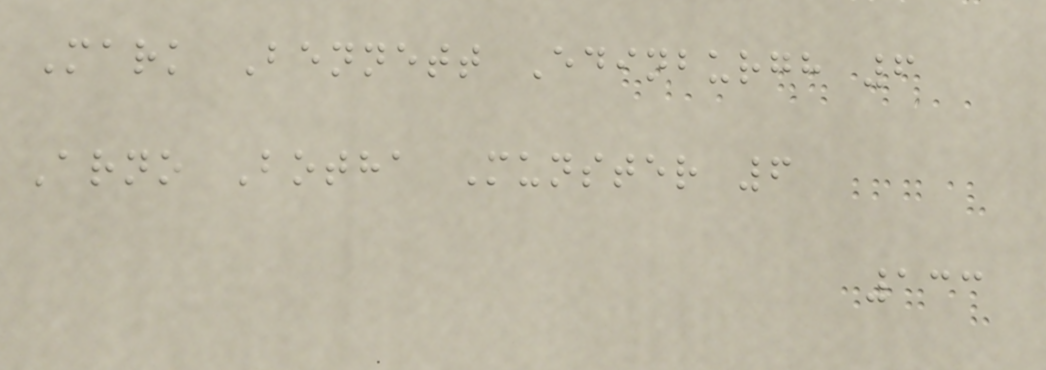Mark Bennett Edinburgh 6
Arno Botha Munster 6
133
